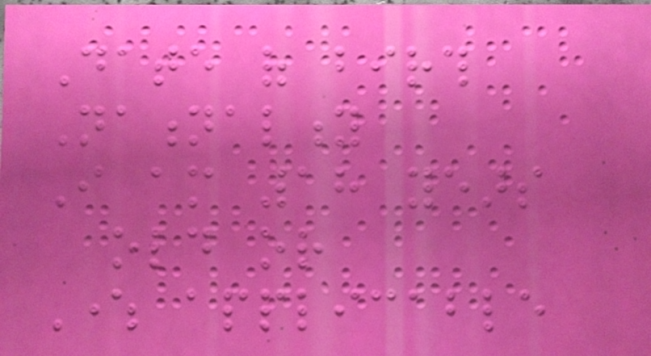Date of birth
Nationality
I am 18 years
old or
Where applicable
